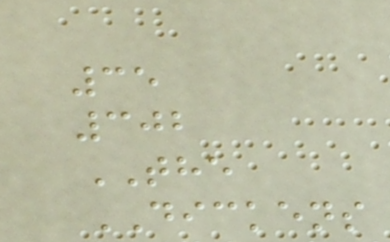35
302
THE
DICKENS
